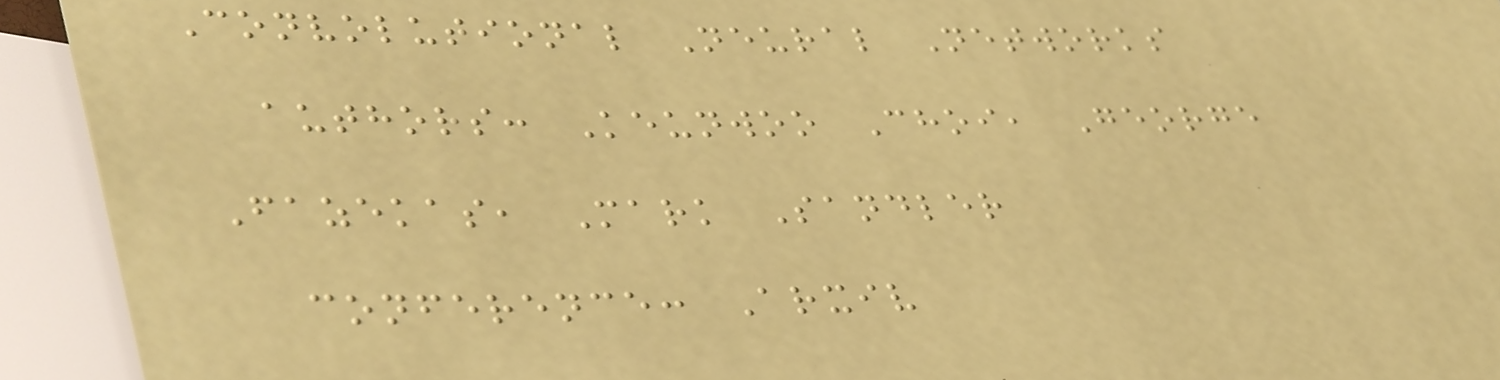Convolutional Neural Networks
authors: Keunwoo Choi, George
Fazekas, Mark Sandler
conference: Arxiv
